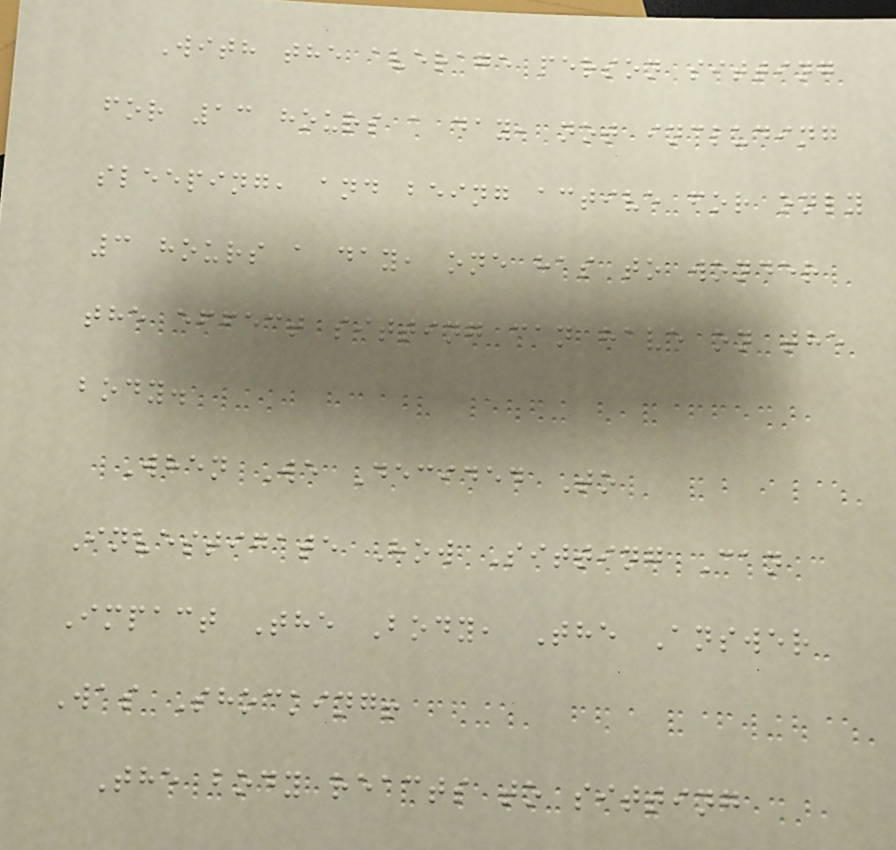With the average person sitting
for 13 hours a day, not including
sleeping, and being active for only
3 hours a day, one has to wonder
the effect sitting can have on the
body.
When We Decided To
Investigate How Sitting Can
Impact The Body, The Answer
Was Shocking!
The body reacts to sitting
